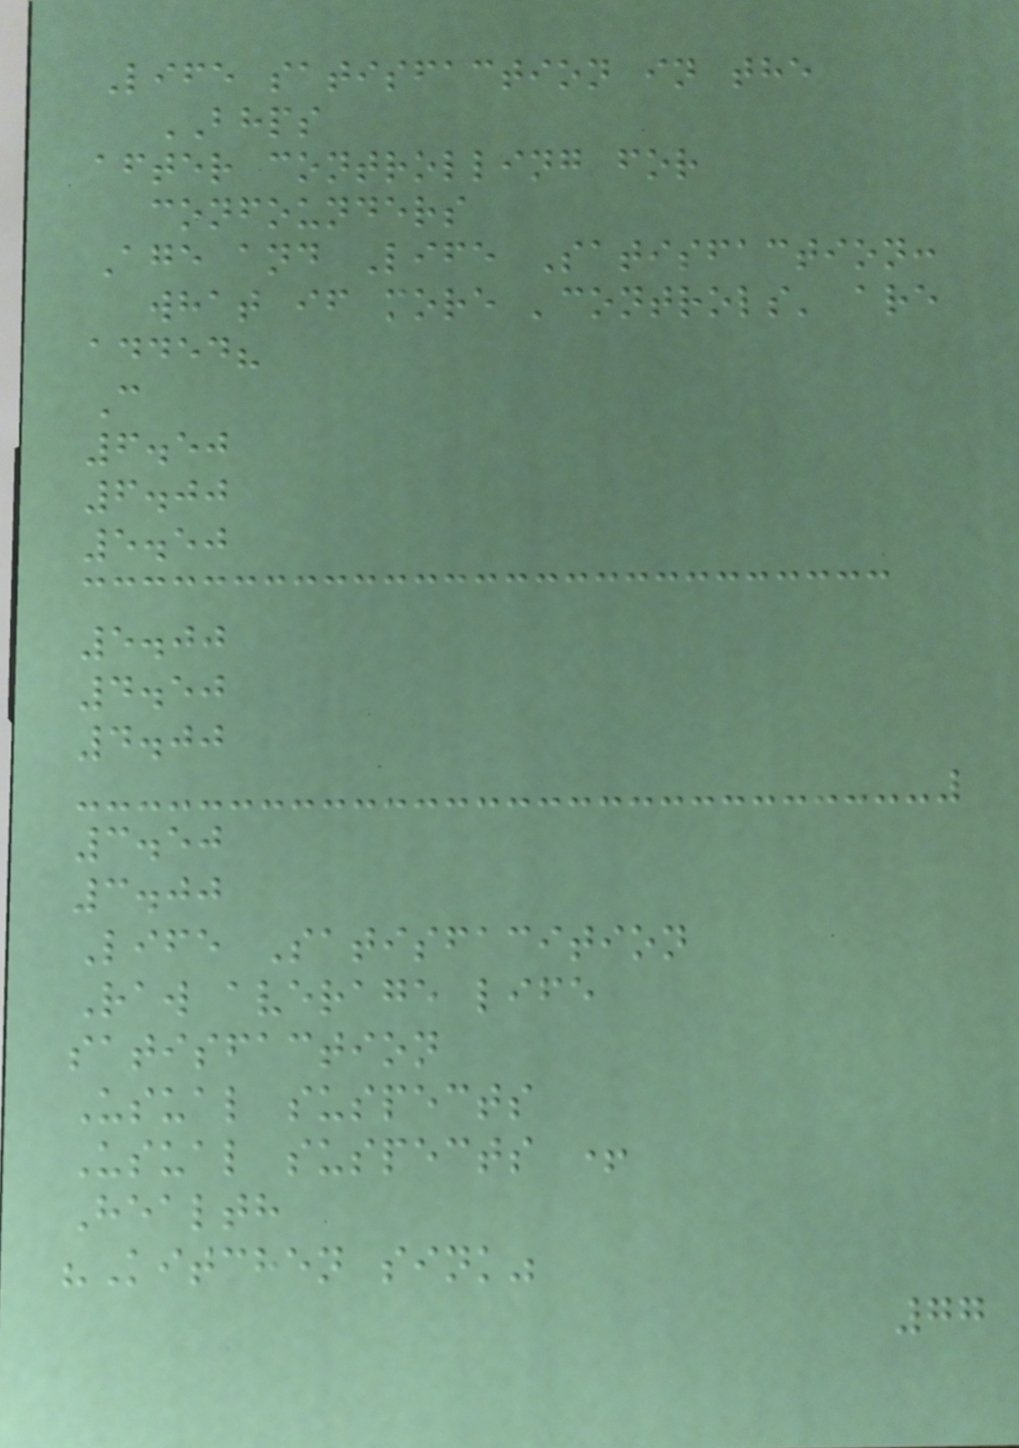Life satisfaction in the
BHPS
after controlling for
confounders
Age and Life Satisfaction:
what if more 'controls' are
added?
C
6.50
6.00
5.50
5.00
4.50
4.00
3.50
3.00
Life Satisfacition
Raw average life
satisfaction
Usual suspects
Usual suspects +
Health
"Kitchen sink"
77
